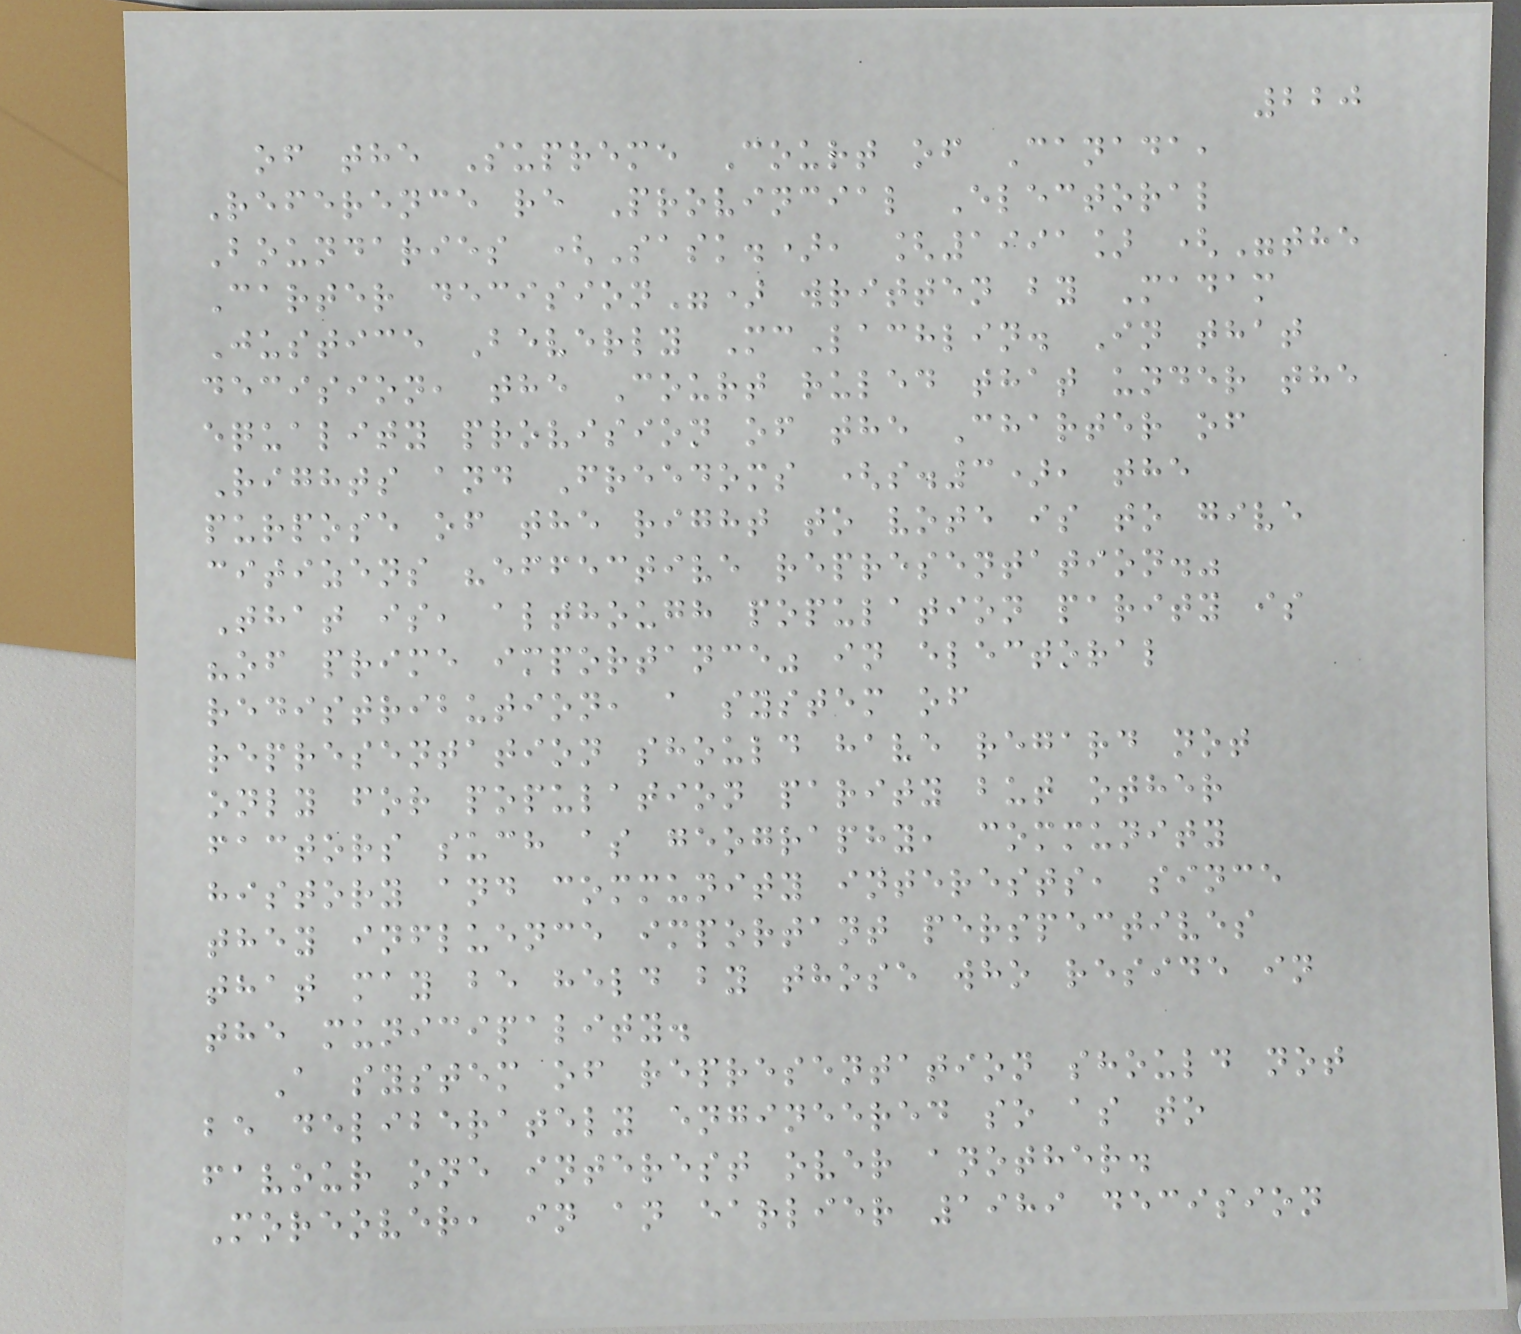220
of the Supreme Court of Canada,
Reference re Provincial Electoral
Boundaries (Sask.), [1991] ("the
Carter decision") written by Madam
Justice Beverly McLachlin. In that
decision, the Court ruled that under the
equality provision of the Charter of
Rights and Freedoms (s.3), the
purpose of the right to vote is to give
citizens "effective representation."
That is, although population parity is
"of prime importance" in electoral
redistribution, a system of
representation should have regard not
only for population parity but other
factors such as geography, community
history and community interests, since
they influence important perspectives
that may be held by those who reside in
the municipality.
A system of representation should not
be deliberately engineered so as to
favour one interest over another.
Moreover, in an earlier 1989 decision
